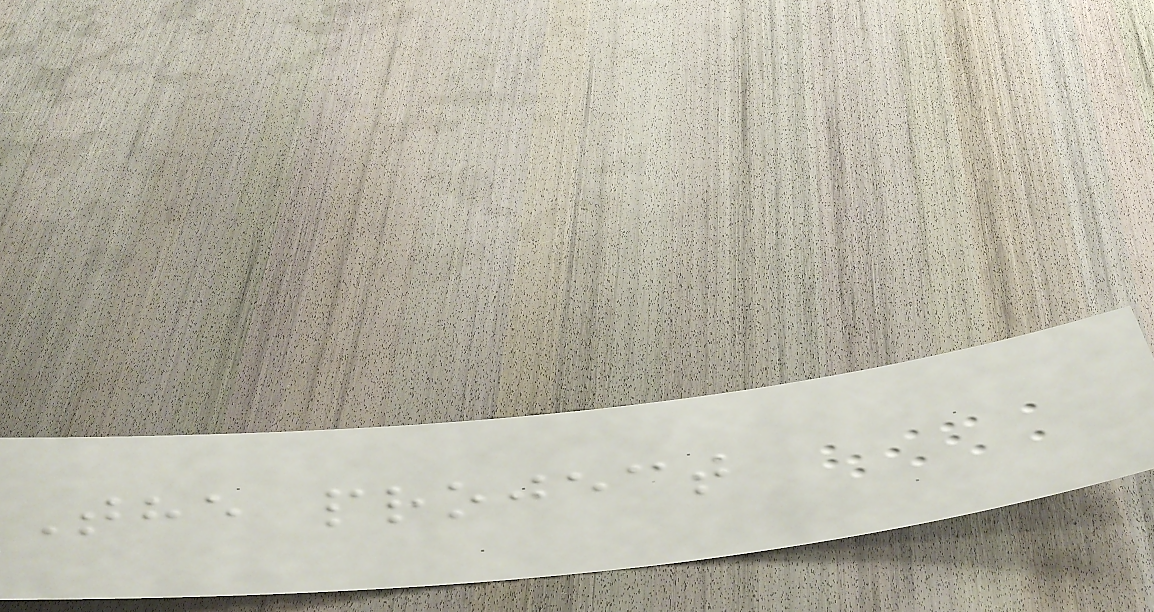The project
